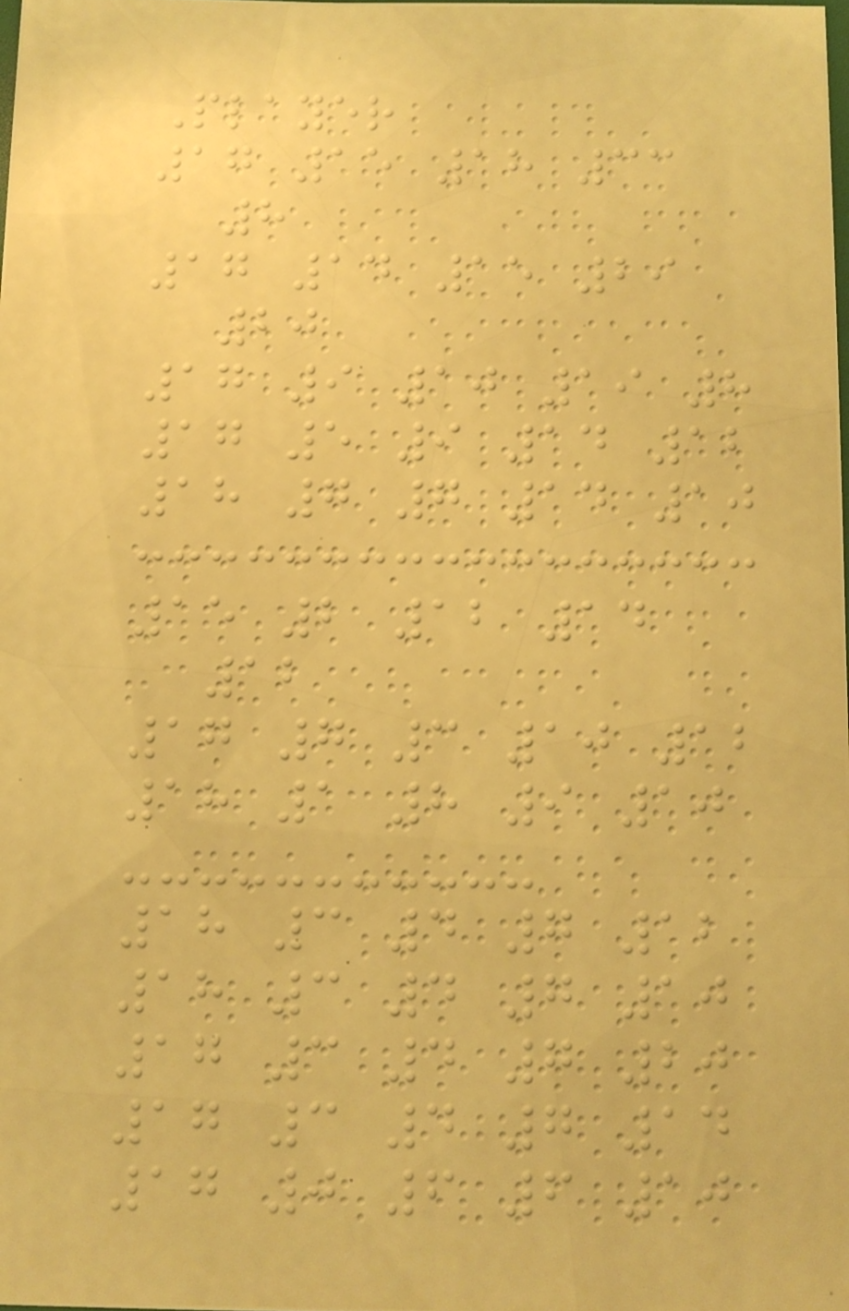Player
17 15 18 33
8
17 14 15 29
20
17 9 10 19 8
17 5 9 14 12
18 7 7 14 10
15 2 12 14
12
17 7 3 10 12
18 1 8 9 10
18 3 4 7 12
18 3 4 7 10
17 3 4 7 20
17 3 4 7 14
17 0 6 6 10
